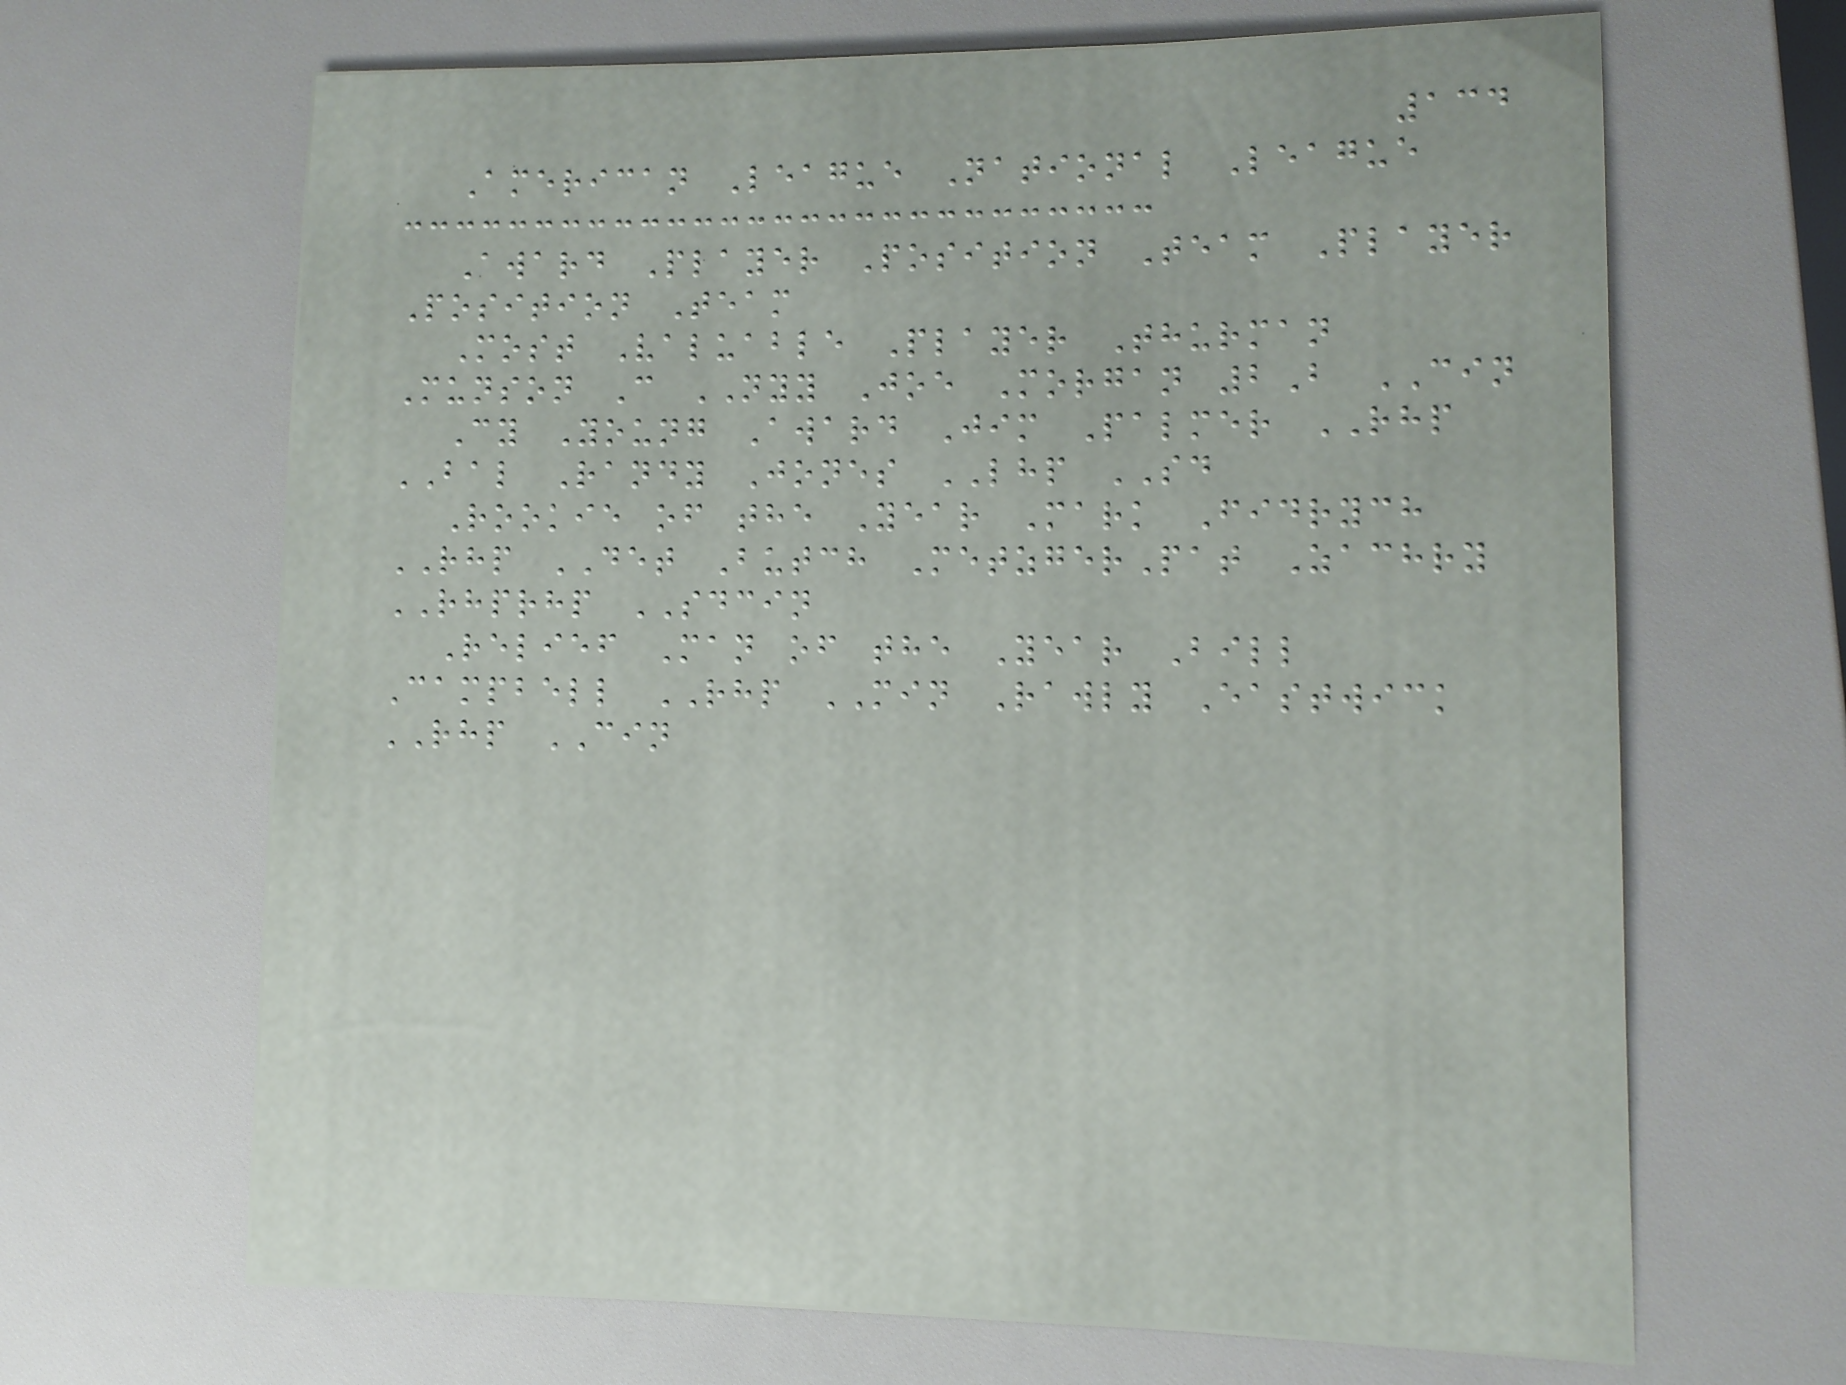134
American League National League
Award Player Position Team Player
Position Team
Most Valuable Player Thurman
Munson C NYY Joe Morgan 2B CIN
Cy Young Award Jim Palmer RHP
BAL Randy Jones LHP SD
Rookie of the Year Mark Fidrych
RHP DET Butch MetzgerPat Zachry
RHPRHP SDCIN
Relief Man of the Year Bill
Campbell RHP MIN Rawly Eastwick
RHP CIN
